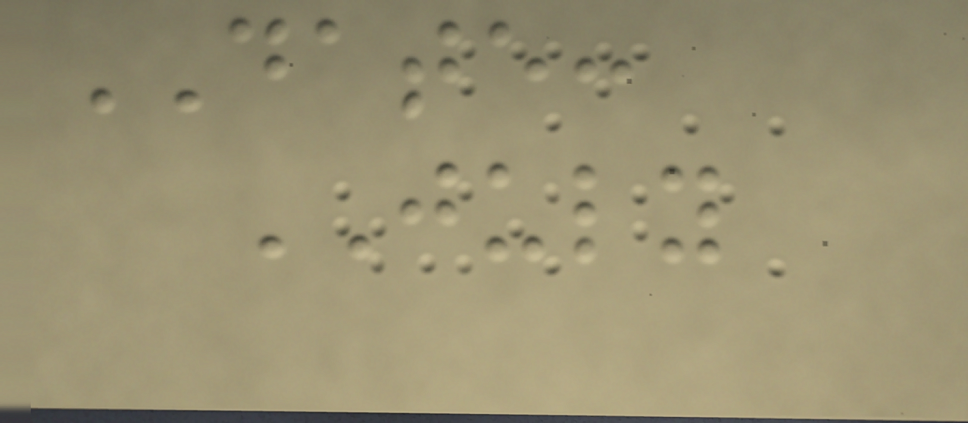DATE:
JULY
